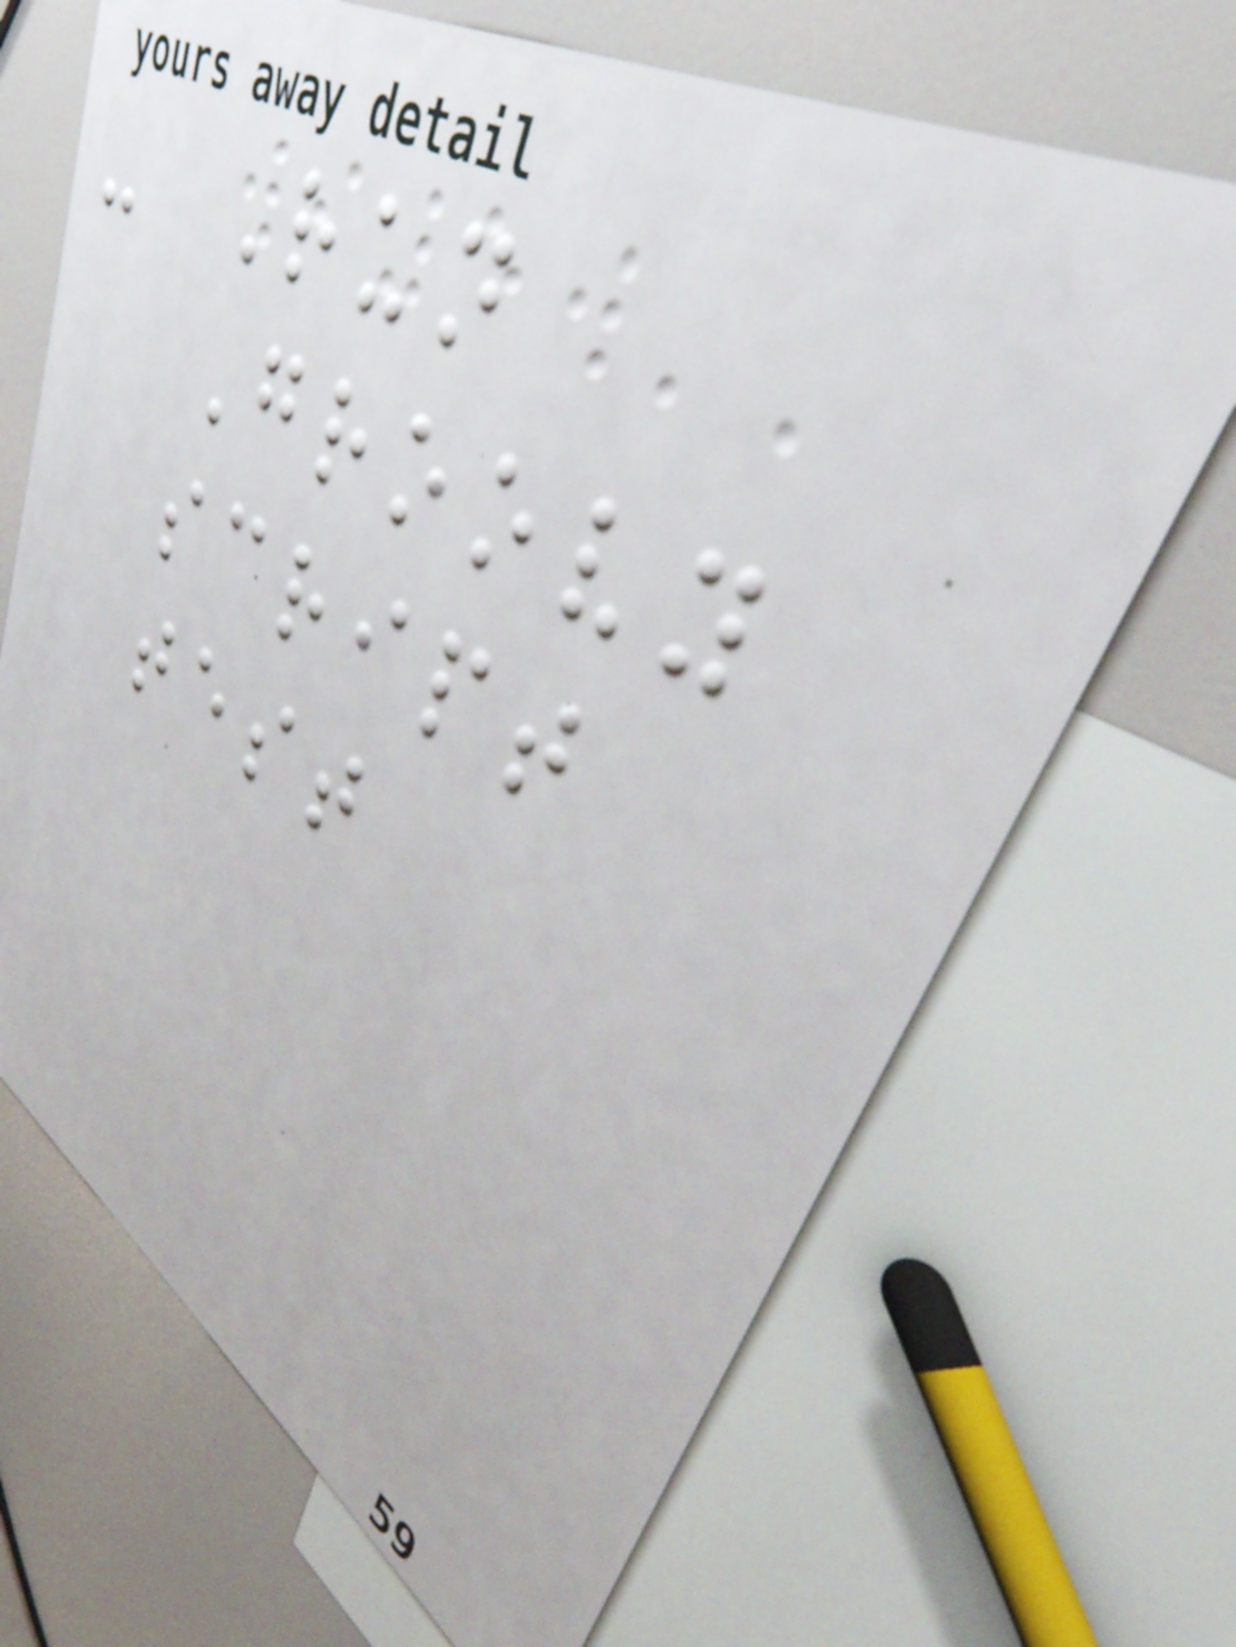- Run
Groovy
script
test
